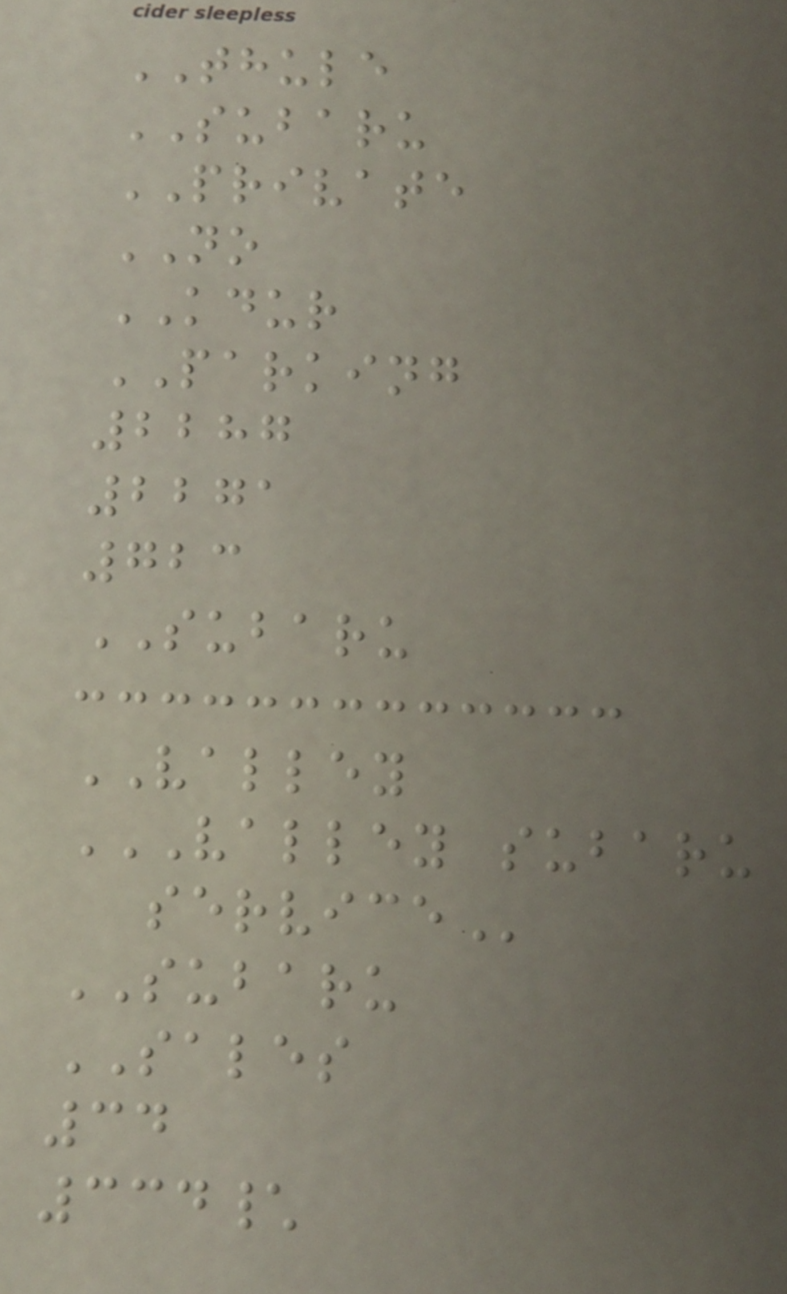THULE
SUBARU
PRIVATE
NO
KDUR
PARKING
2287
2271
723
SUBARU
VALLEY
VALLEY SUBARU
SERVICE
SUBARU
SALES
34
334\
